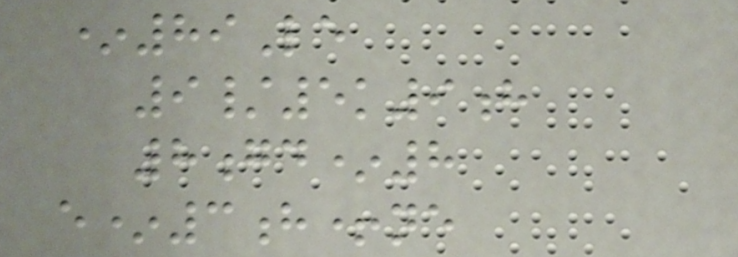*89Le
9/5k9h
8gd*8
e*3h+ne
